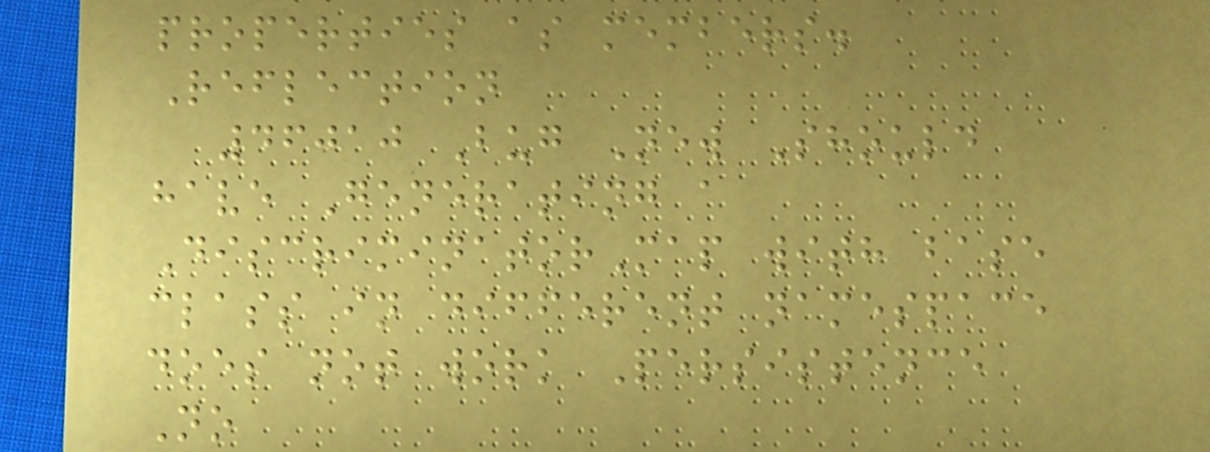properties as members.
Reflection
46010 Bug New Should
have Generating a
DiscriminatorMap with base
class in different namespace
does not work Persistence
No
